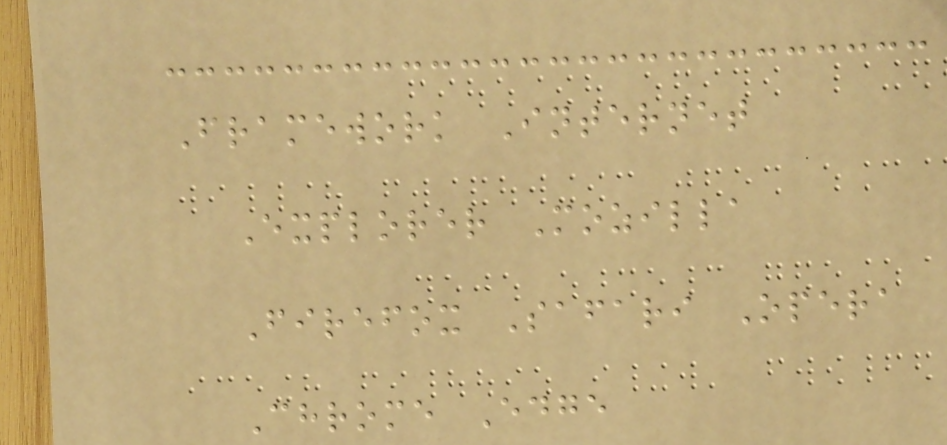Framework Internet
Explorer Mozilla
Firefox Safari Opera
Chrome Edge
